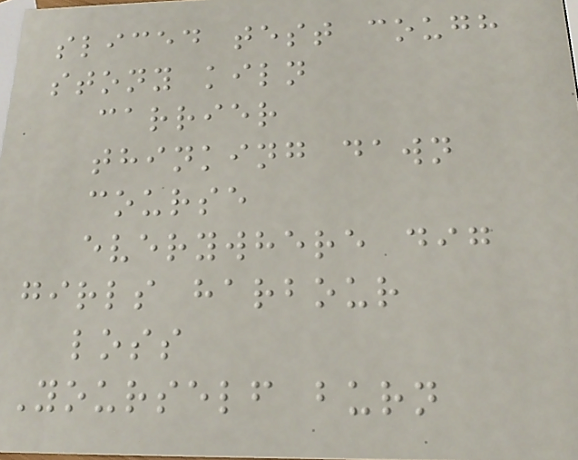sliced test cough
stony kiln
carrier
thinking dawn
course
everywhere dig
girls harbour
loss
Yourself burn
